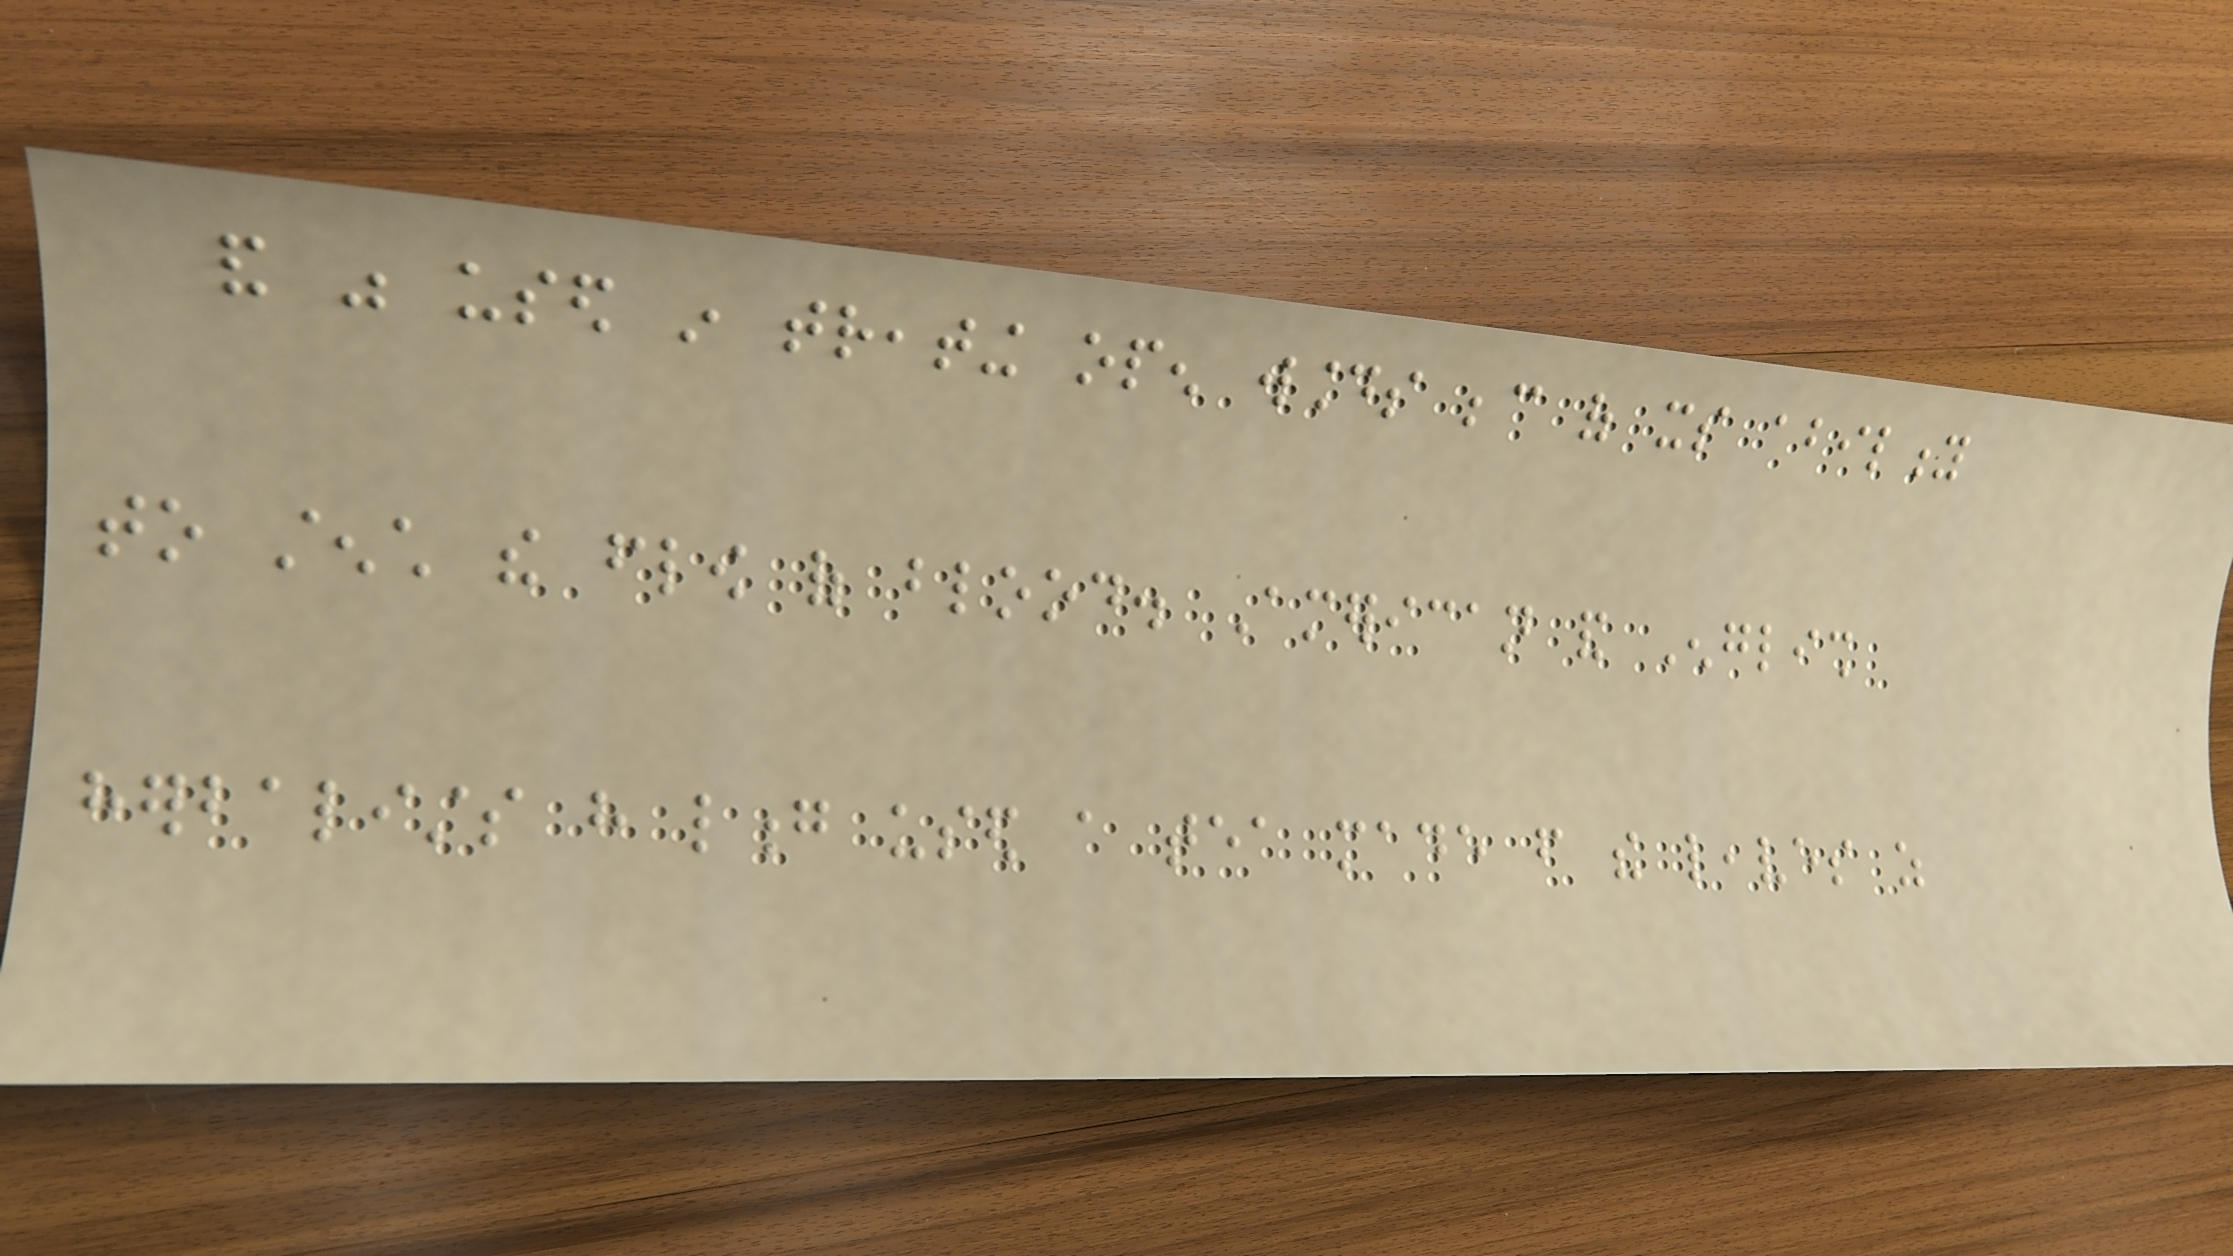and was used in treating open wounds because of its ability
to stench the flow of blood. American and English
herbalists have long used a tea made from the leaves as
